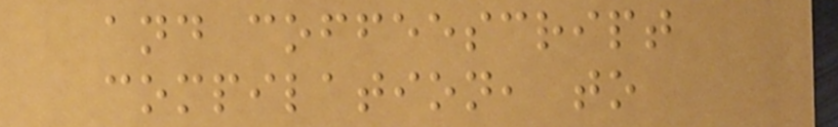and coffeescript
compilation, to
